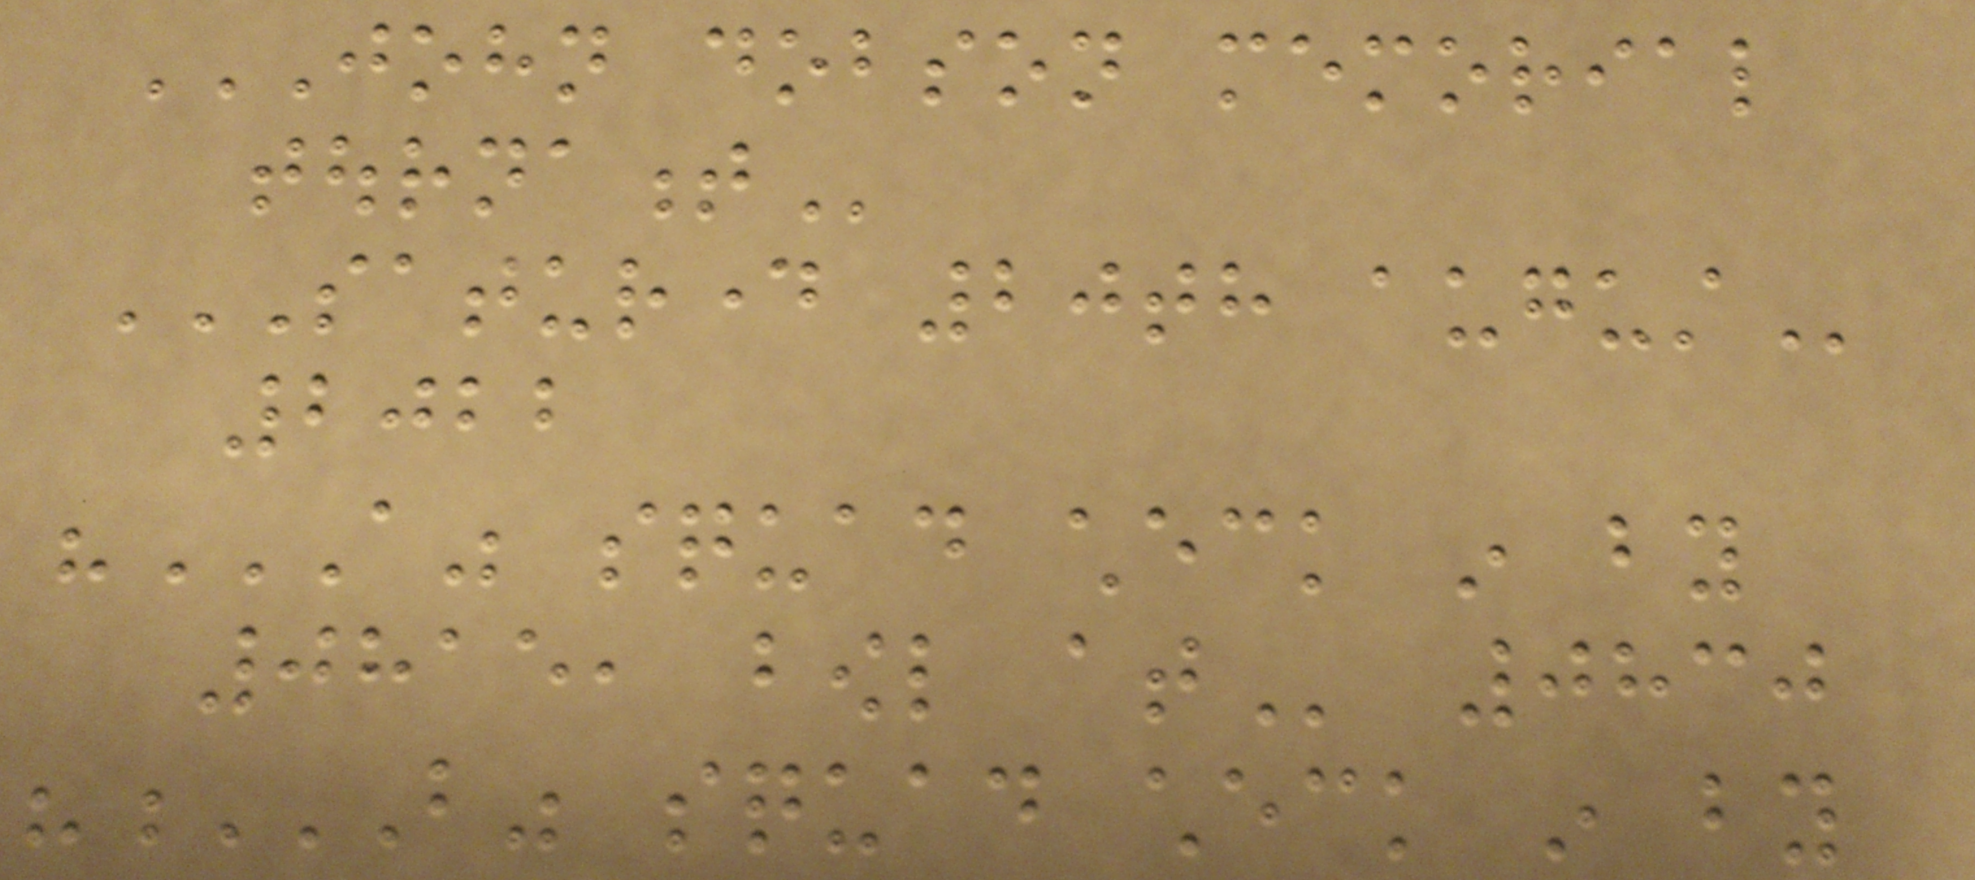JOHN DOBSON MEMORIAL
TOURNAMENT
SATURDAY 20TH AUGUST
2022
"A" SQUAD CHECK IN BY
0815, BOWL AT 0830
"B" SQUAD CHECK IN BY
